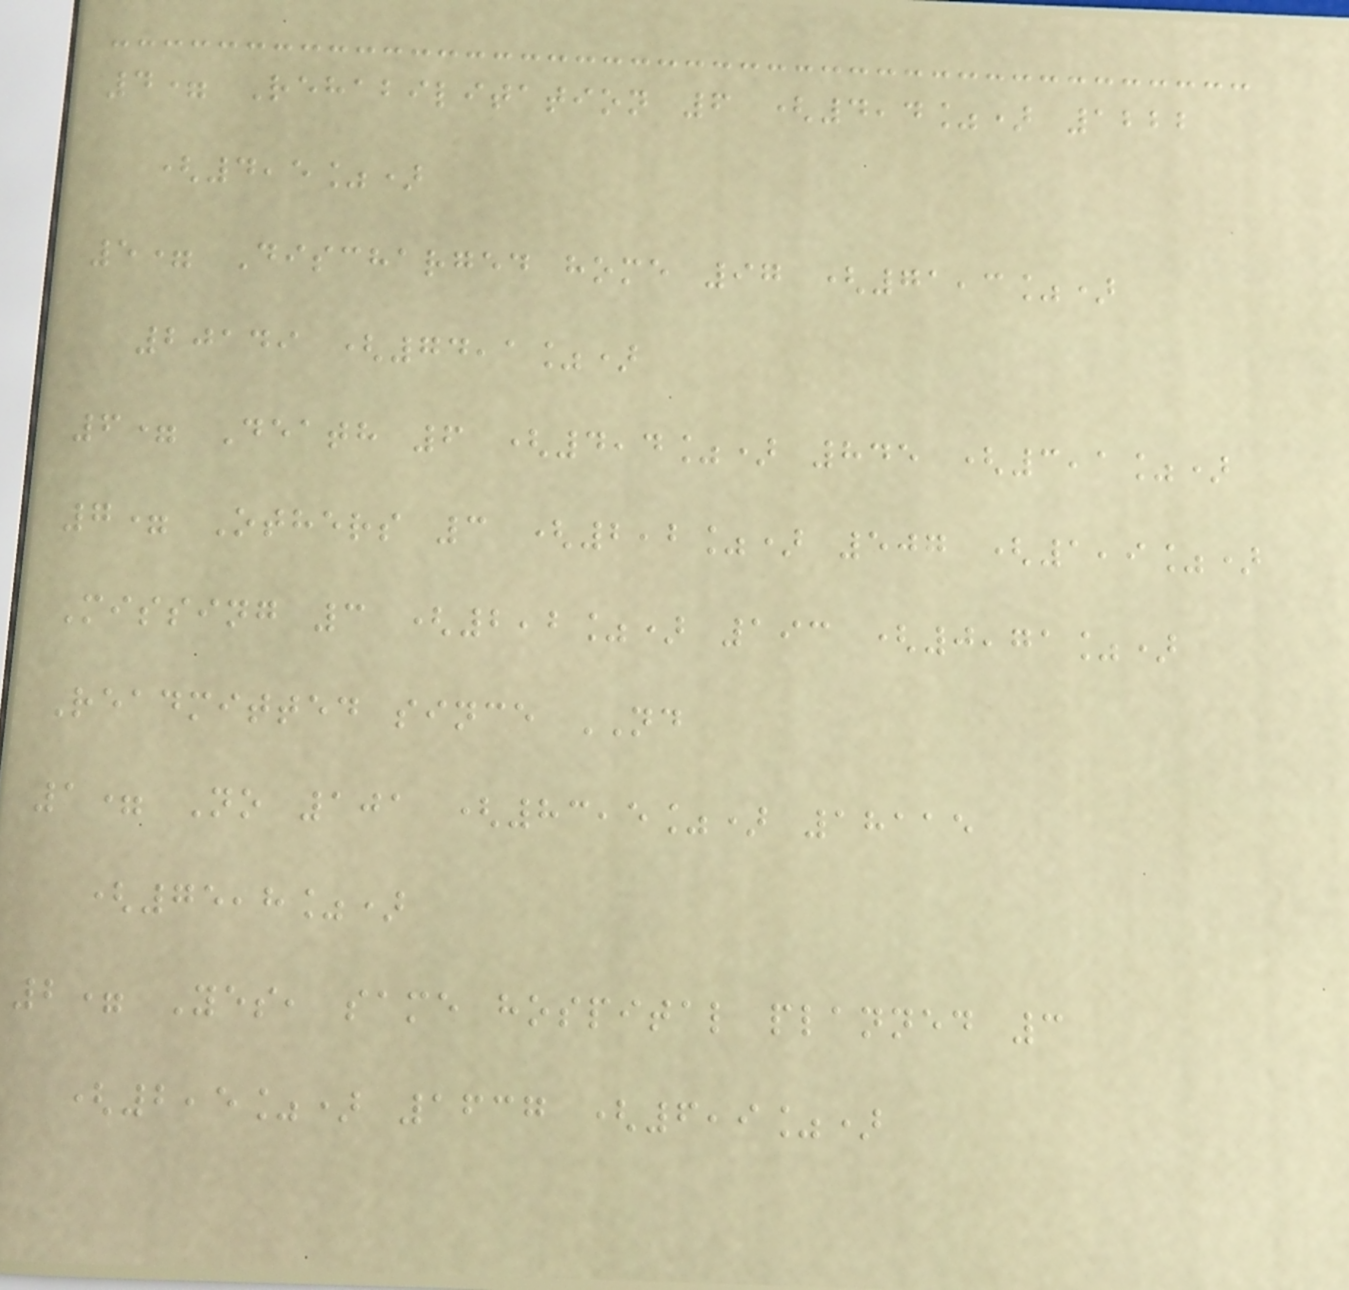4= Rehabilitation 6 (4,4%) 1222
(4,5%)
5= Discharged home 97 (71,3%)
20149 (74,1%)
6= Death 6 (4,4%) 845 (3,1%)
7= Others 3 (2,2%) 507 (1,9%)
Missing 3 (2,2%) 193 (0,71%)
Readmitted since ND
1= No 101 (83,5%) 18115
(75,8%)
2= Yes, same hospital planned 3
(2,5%) 1637 (6,9%)
